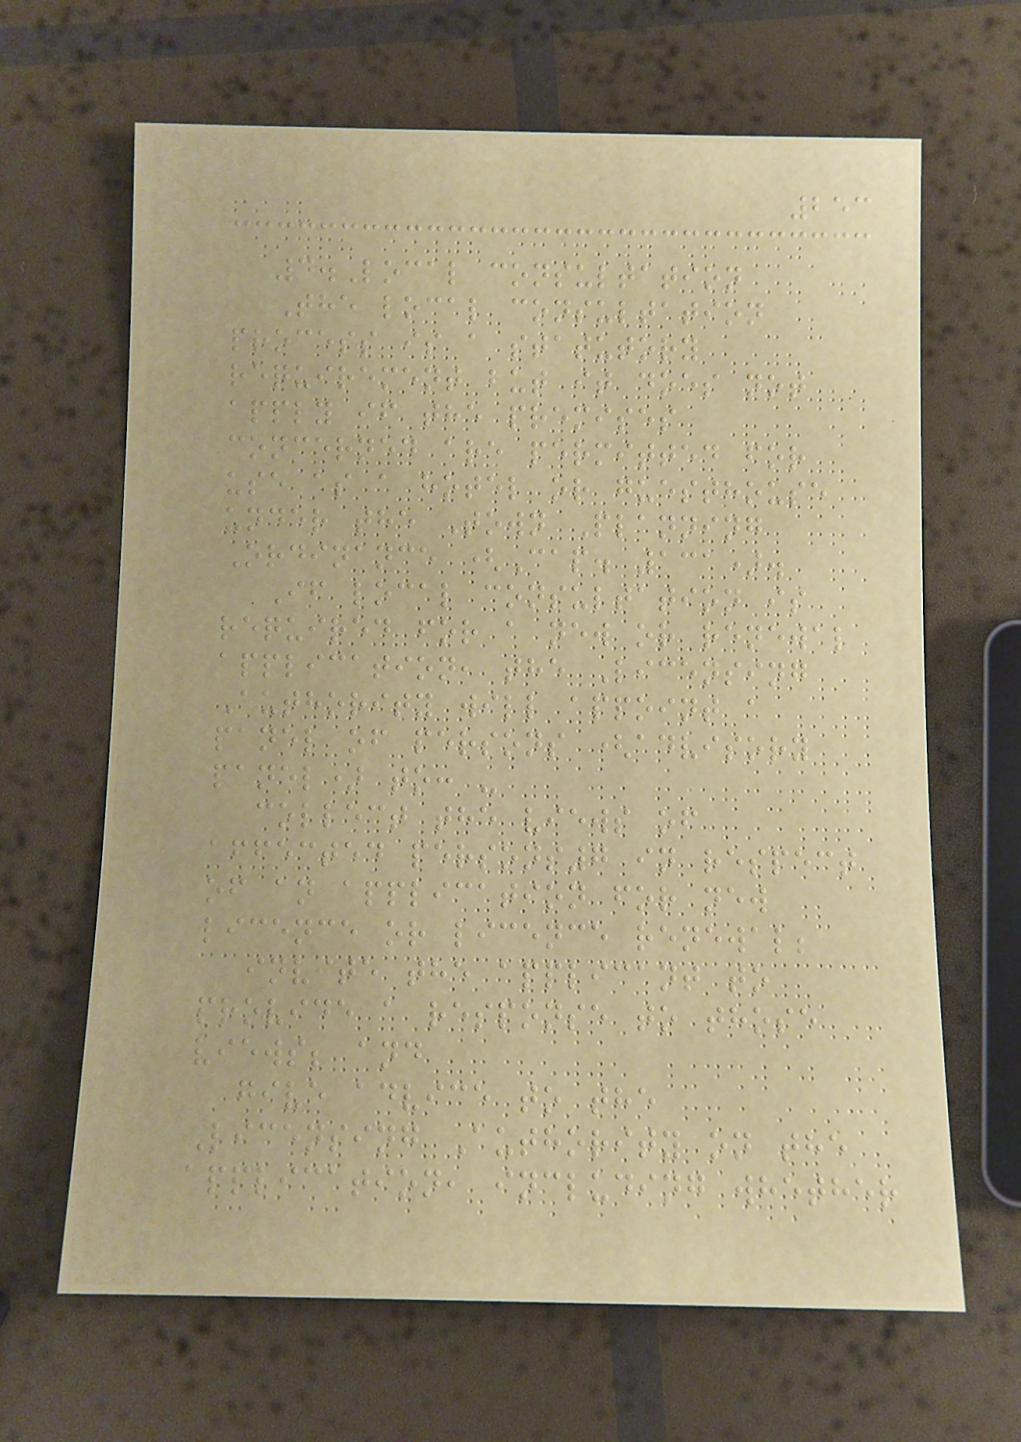253
4.Local consultation
The local consultation
process is a statutory
requirement but it does not
apply if the premises
concerned are permitted for
use as a hotel or guesthouse
under the Town Planning
Ordinance (Cap. 131).
If local consultation is
required for a new or renewal
application, the Licensing
Authority will appoint a
panel of persons (advisory
panel) to: -
collect the views of
affected persons7 in respect
of an application for new
licence or licence renewal;
invite the applicant to
provide a response to those
views; and
give advice to the
Licensing Authority on the
application, including whether
